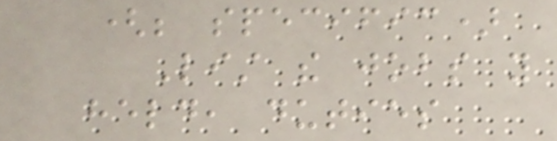(be specific)
List the jobs you
held, duties
